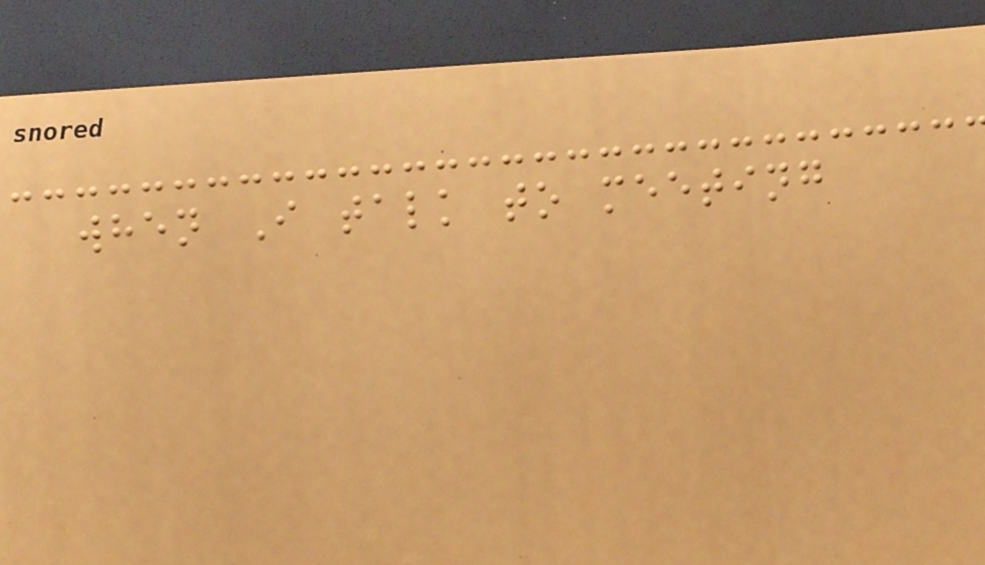when I talk to meeting
